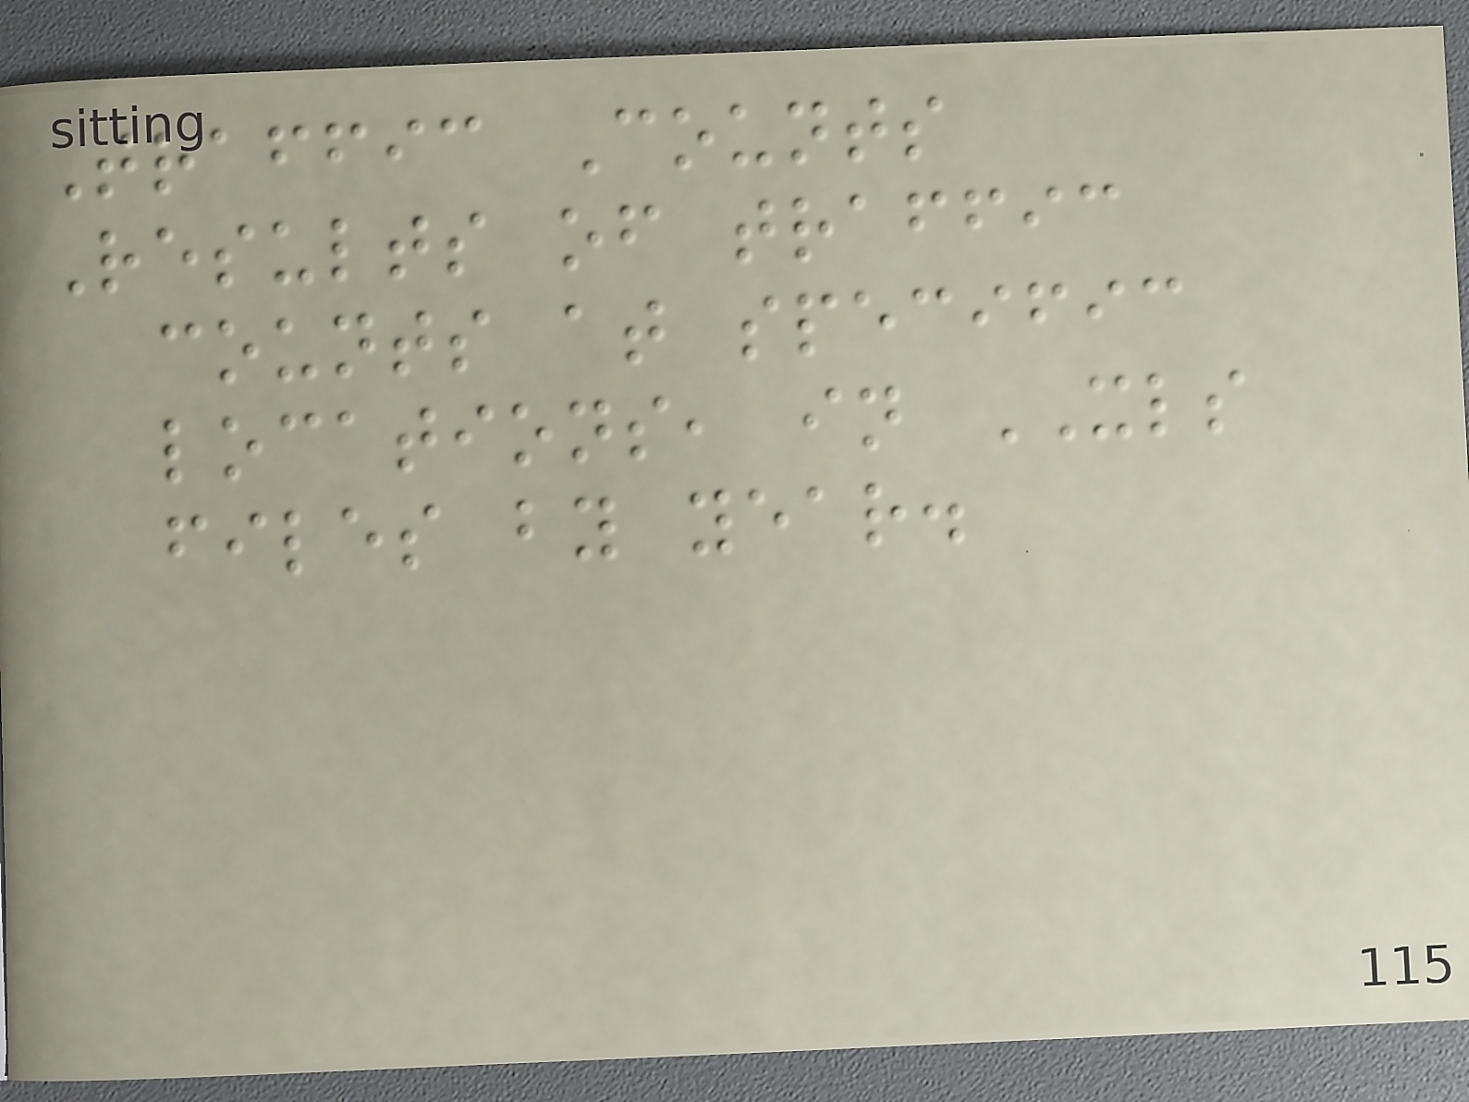Traffic Counts
Results of traffic
counts at specific
locations, in XLS
files by year.
